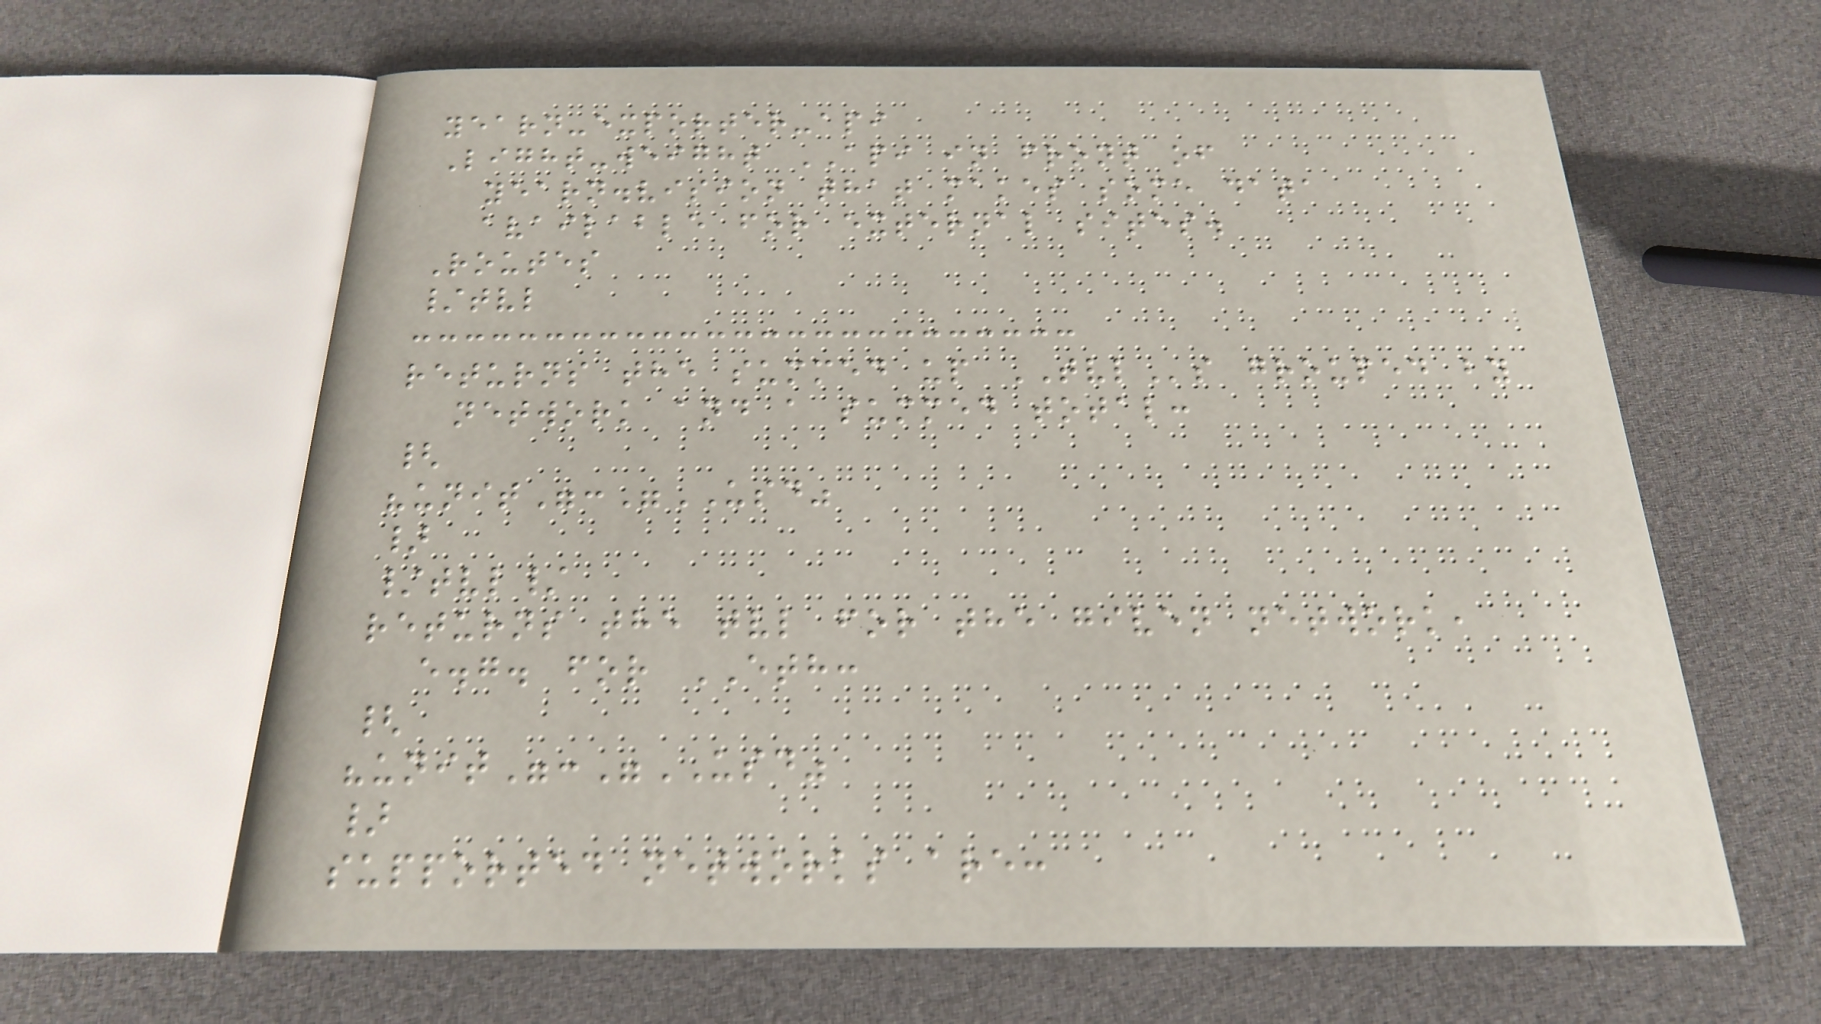yearn-exporter-api
Light-weight API in front of
yearn.vision that makes some data
available for external sites.
Routes
/tvl
returns the summed up TVLs grouped by
network and a summed total:
{
"unit":"USD"
}
/tvl/
returns the tvl for the given network,
e.g. for ETH:
{
"unit":"USD"
}
supported networks are:
